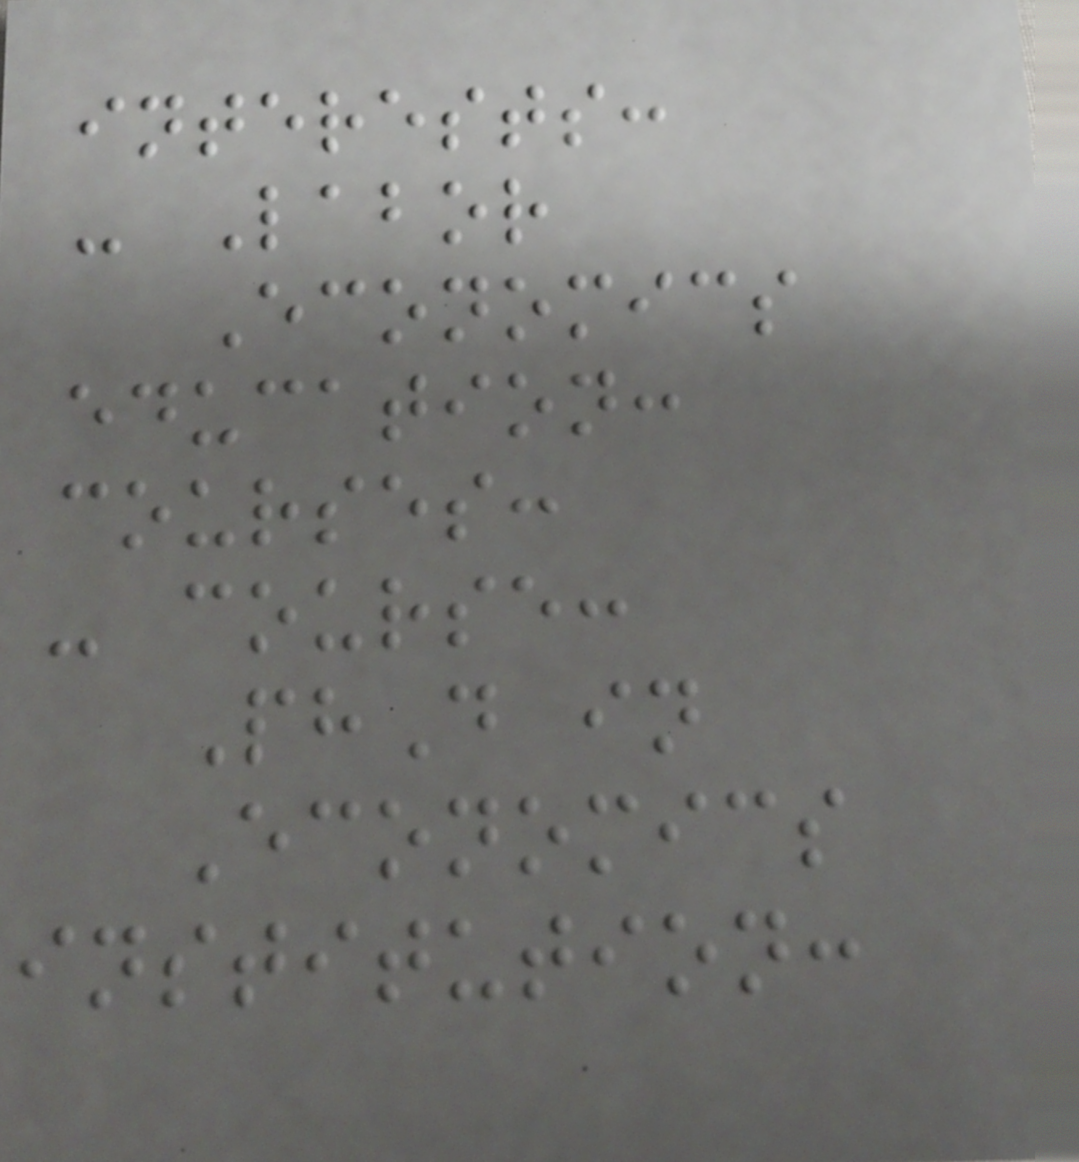interests:
- Labor
Economics
education:
courses:
- course:
PhD in
Economics
institution:
